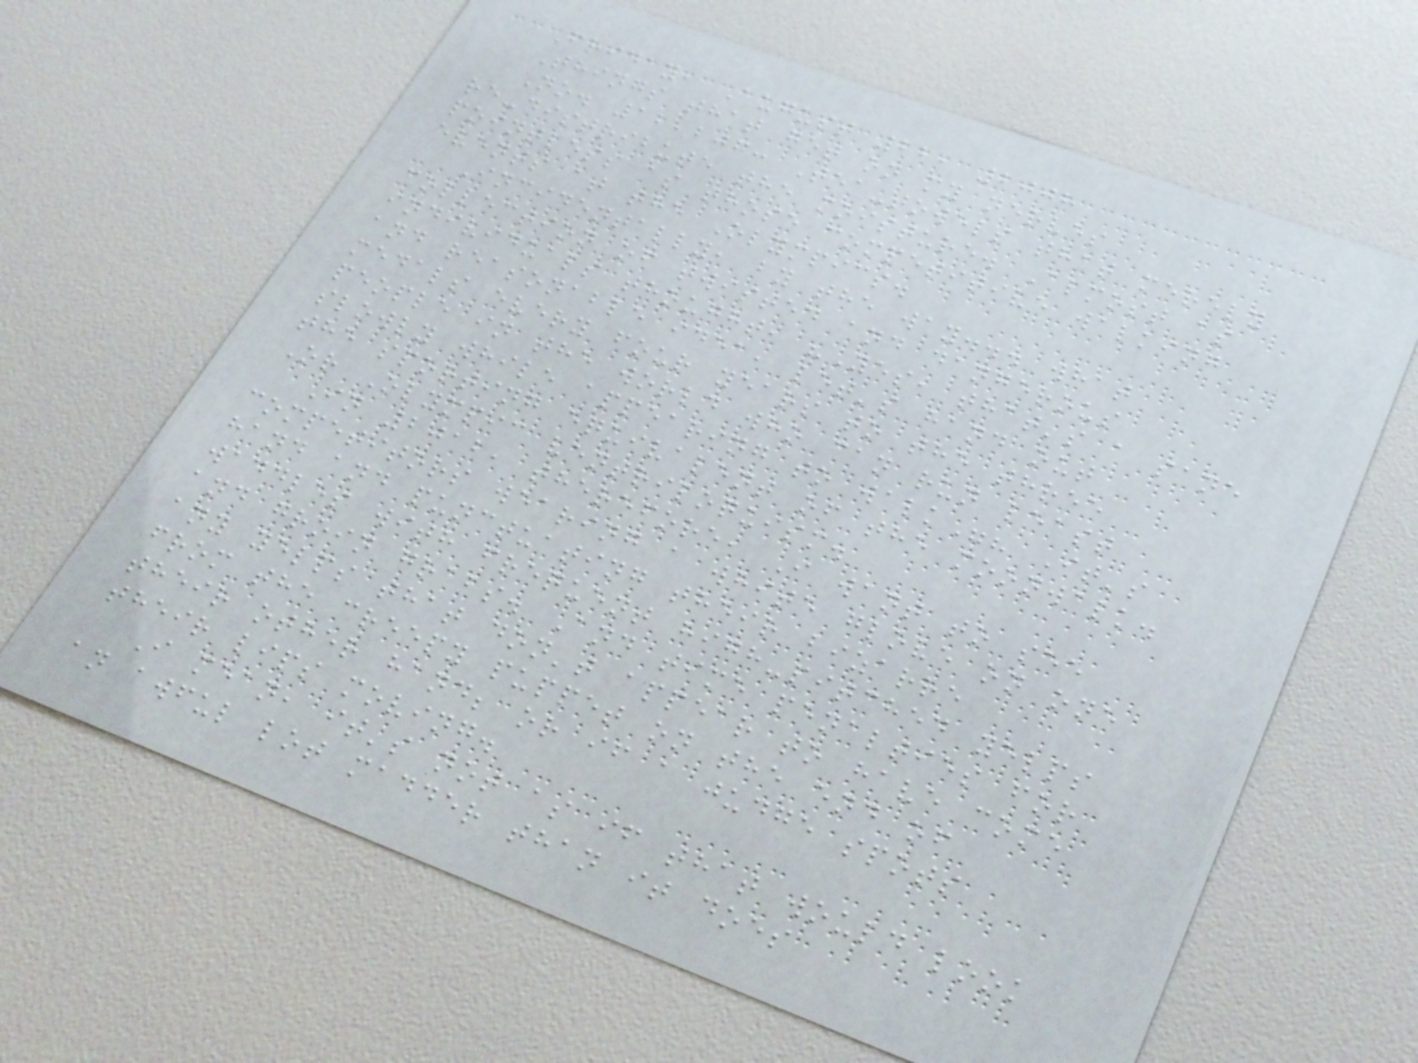Friday, August 22, 2008
Things that get on my nerves
No. 12,207: Tea-towels that merely
re-distribute the moisture. Almost as
pointless as those competitive walking
events at the Olympics.
Incidentally, by the way... what
collection of twisted and dangerous
individuals thought, "Yes, that's a sane
and reasonable idea, let's hand out
medals every four years to the three
people in the world who can run least
slowly while appearing to walk"? It's
the sporting equivalent of the moonwalk.
Or Olympic ventriloquism.
In 2012, therefore, I want to see
competitors wearing a white glove on one
hand and punctuating their bizarre
waddles with frequent high-pitched yelps
and groin grabs. And time penalties for
any yelps that don't appear to have come
from the creepy puppet on the end of
their other hand; or if a judge spots
their lips moving.
I mean, it's not as if that would look
an awful lot madder than it does
